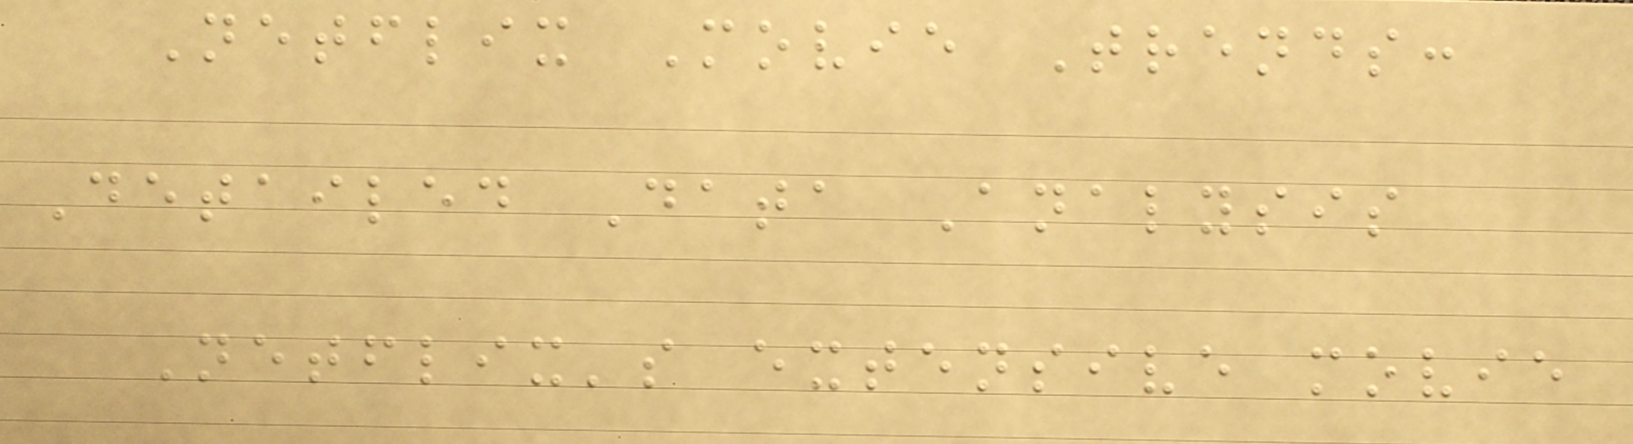Netflix Movie Trends:
Detailed Data Analysis
Netflix's extensive movie
